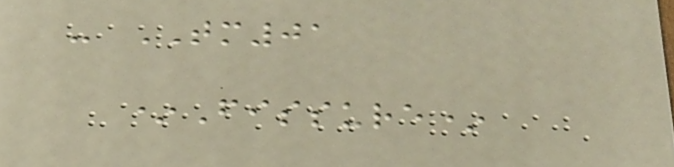- TM01
*Fissure*
